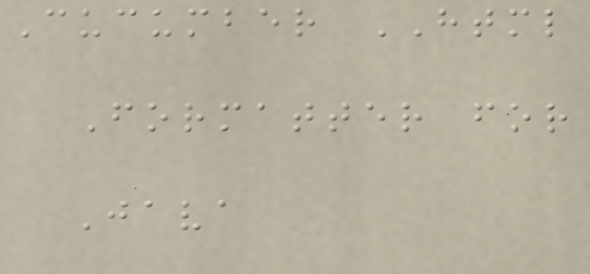Cucumber HTML
Formatter for
Java
